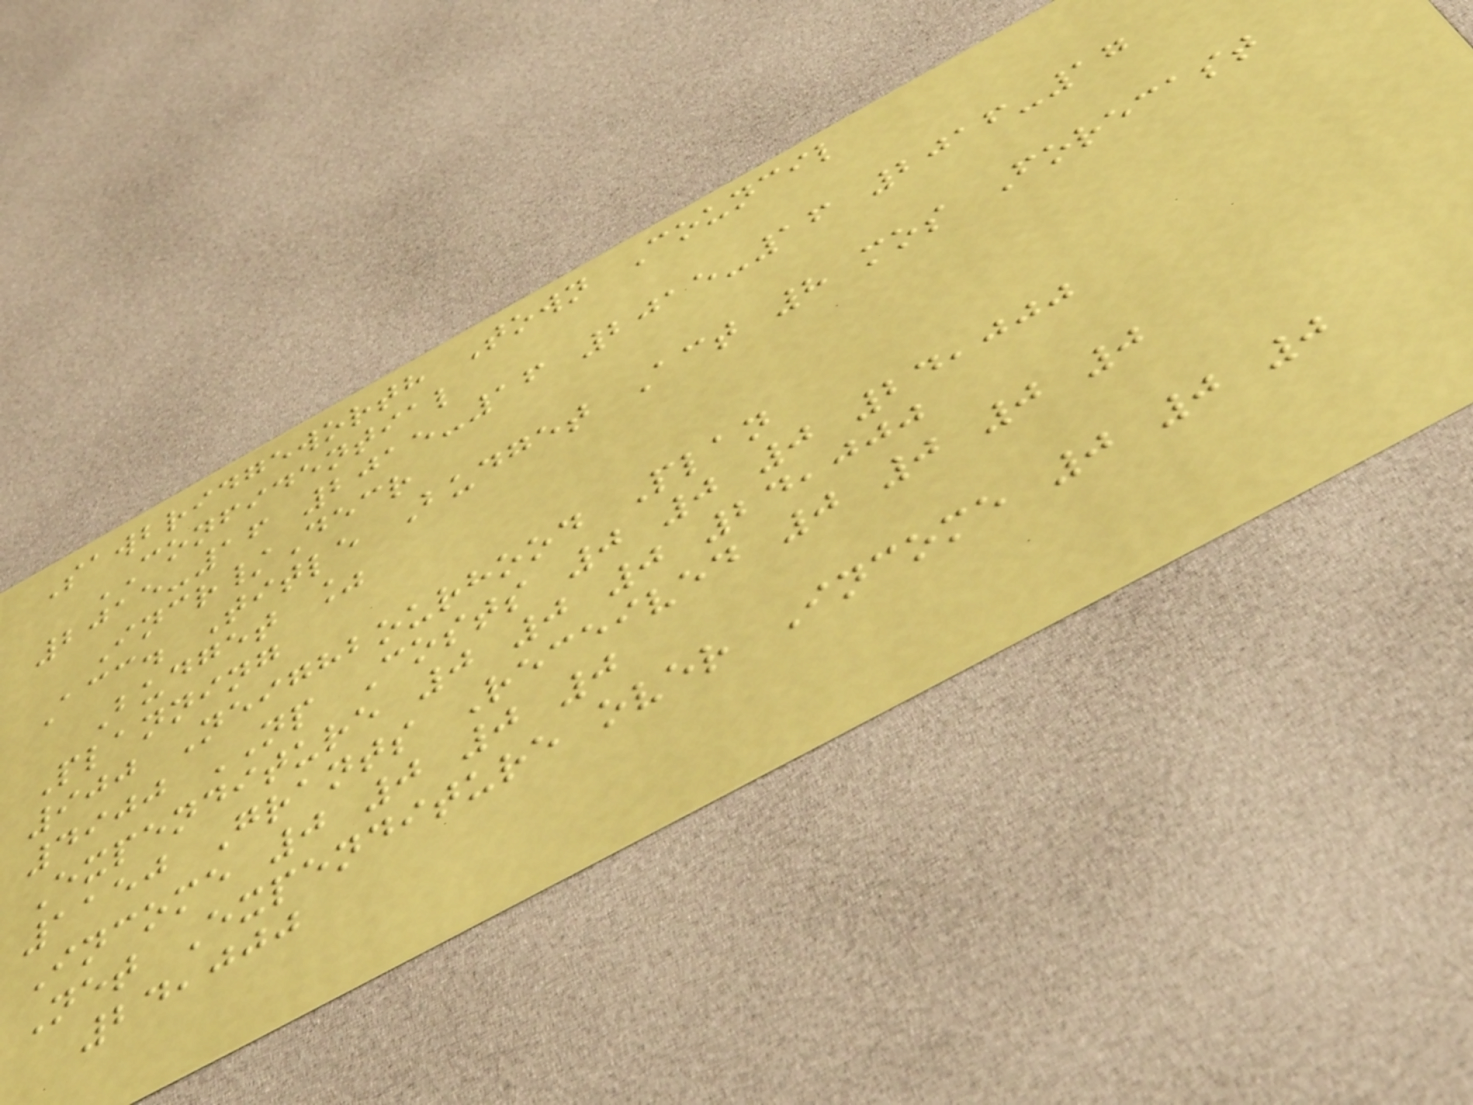Sawbridgeworth Town Council
CONFIDENTIAL
2015-16 2015-16 2015-16 2016-17
Incr/Decr
Acc. Title Budget Act 8 mos Forecast
Budget %
Planning
900 Neighbourhood Plan
4900 NP Costs 0 0 0 24,000
Expenditure 0 0 0 24,000
1150 Grants Received 0 0 0 0
Income 0 0 0 0
Net Expenditure over Income 0 0 0
24,000
